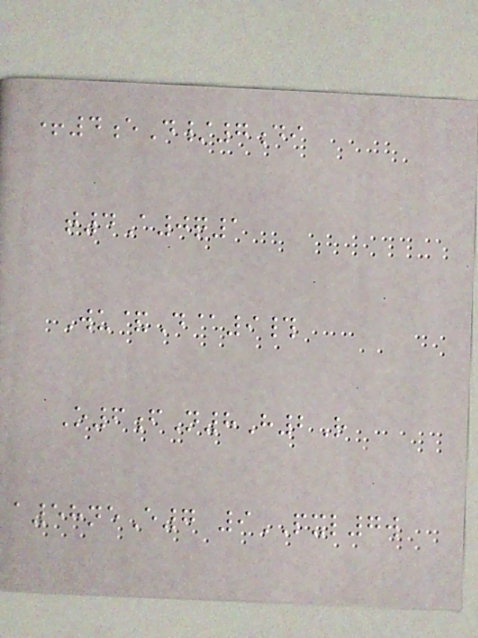+4eD/7di
t4A0q1
Wu&D@9#
O6fN8H2R
a58neE7 9PXL7w
